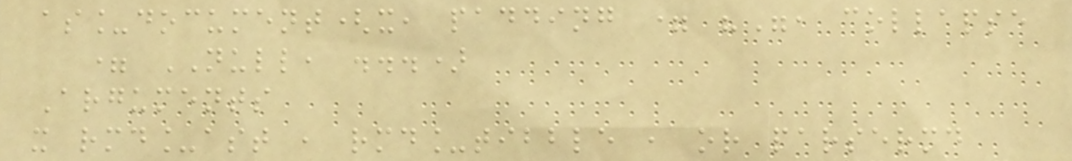as_document(x, padding = "", collapse
= NULL, ...)
Arguments
x rmd_ast , rmd_tibble , or parsermd
